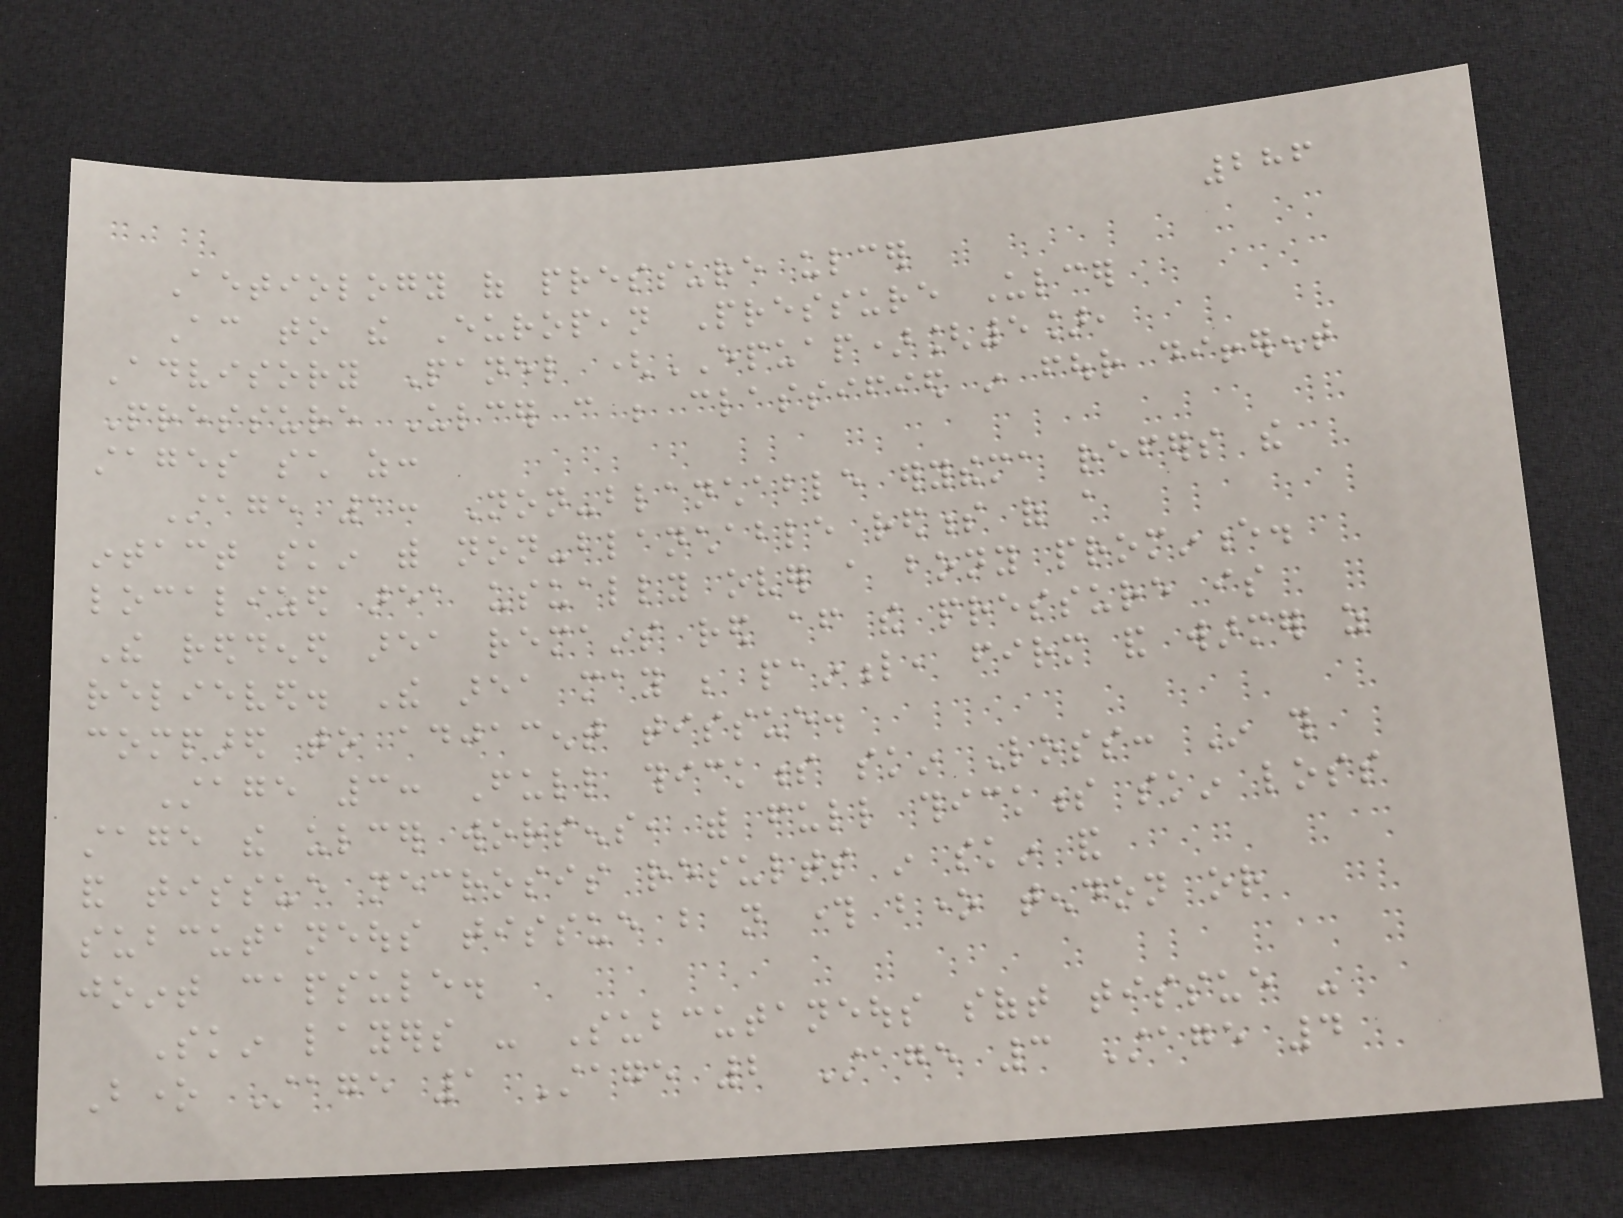286
Aetiology of pressure ulcer
According to the European Pressure Ulcer
Advisory Panel (EPUAP)[5],
Pressure Ulcer can be classified in four different
stages such as:
Stage 1: Non-blanchable erythema refers the
intact skin with non-blanchable redness of a
localized area usually over a bony prominence.
The reddened area remains red after the pressure is
relieved. The area may be painful, firm and warmer as
compared to adjacent tissue.
Stage 3: Full thickness skin Loss: In this
stage the ulcer worsens, with full thickness skin loss
and tissue necrosis results in skin and
subcutaneous tissue but not through bone tendon or
joint capsule.
Skin layers - Subcutaneous soft tissue -
Bone Stage 1 Stage 2 Stage 3 Stage 4
